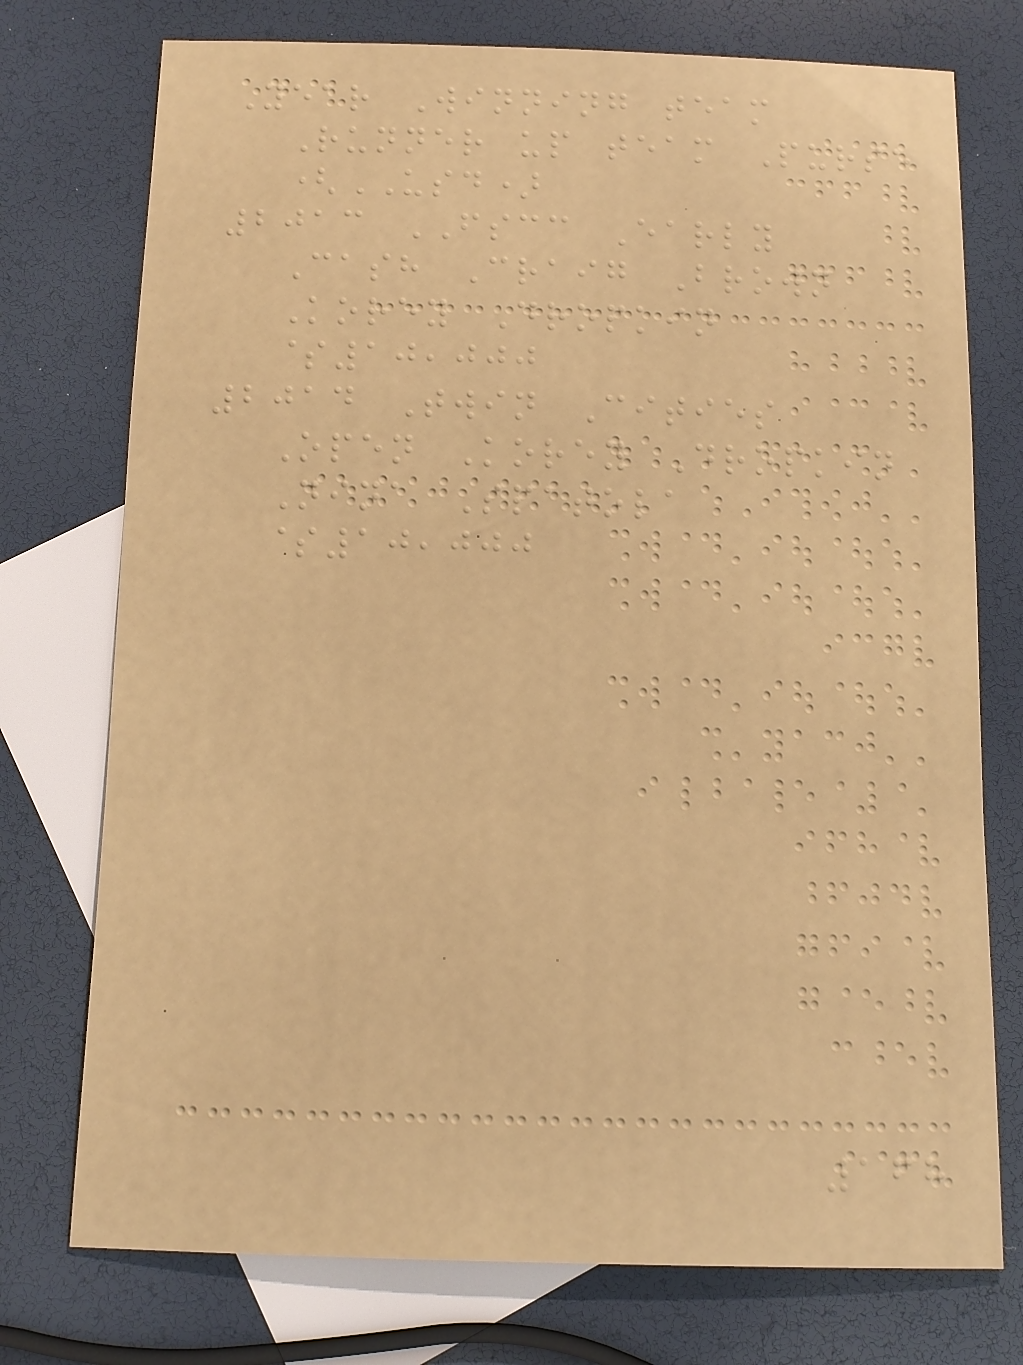Year Winning team
Runner up team Purse
(USD)
2013 FSCC Early
Cash Craig Brown
Korey Dropkin
$10,000
2014 Twin Cities
Open Korey Dropkin
Nina Spatola
$10,000
168
